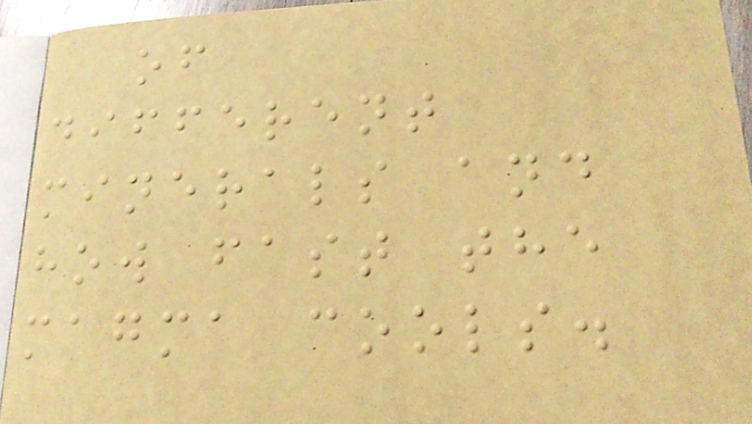of
different
minerals and
how fast the
magma cools.
